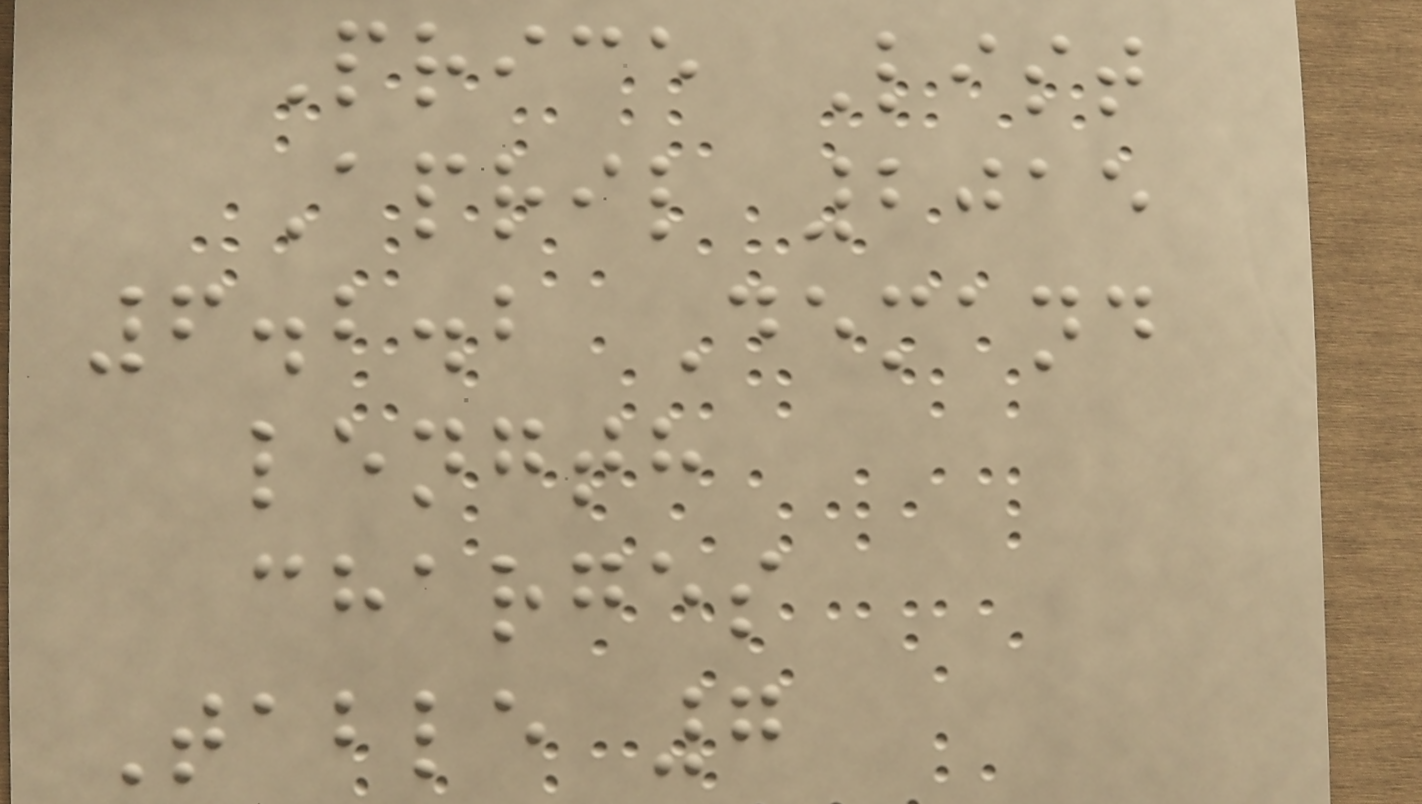Price List
April 2015
6.2.2 Demand
length
charges
Table 7
